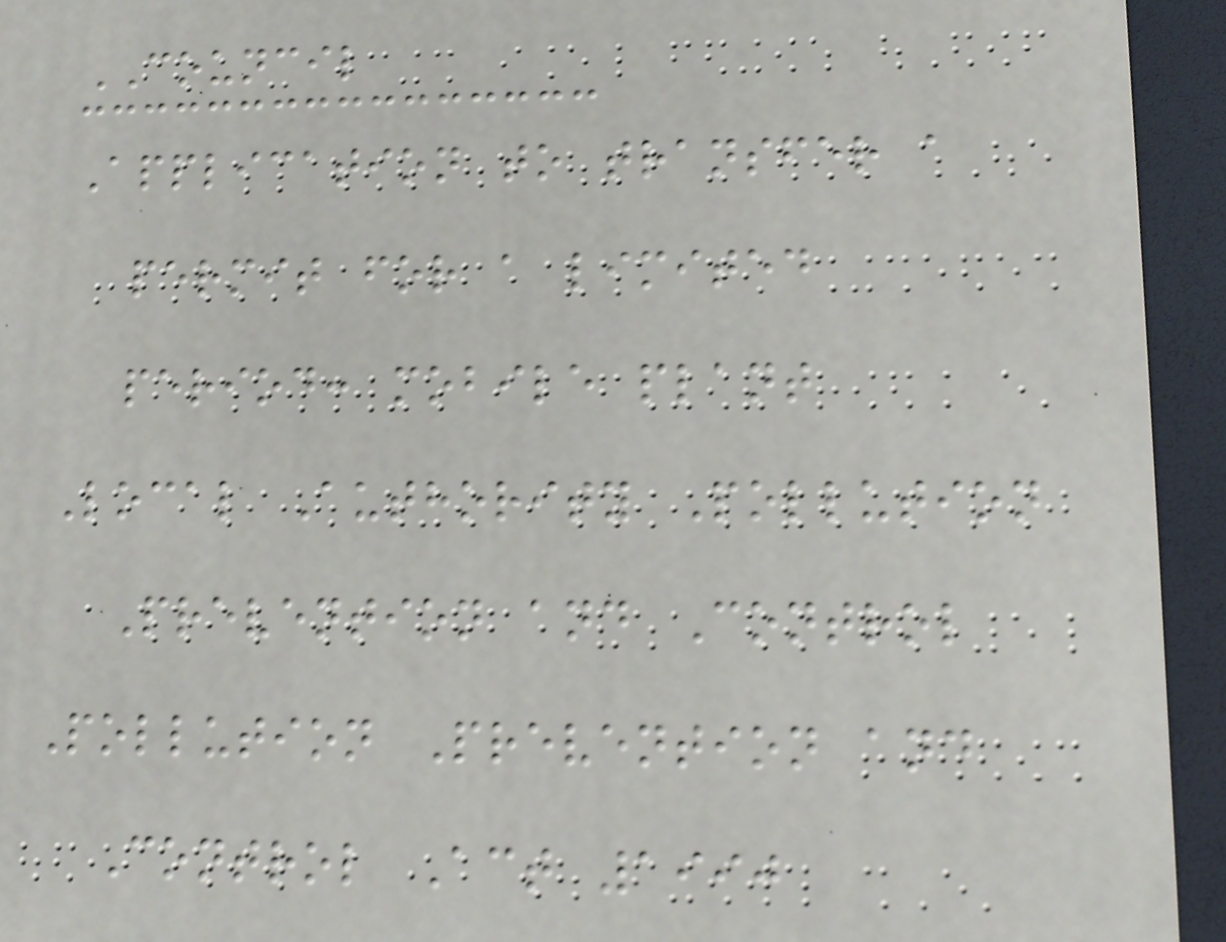COUNCIL
Application to transfer a
permit for a limited
period: mobile plant
Local Authority Pollution
Prevention and Control
Pollution Prevention and
Control Act 1990
